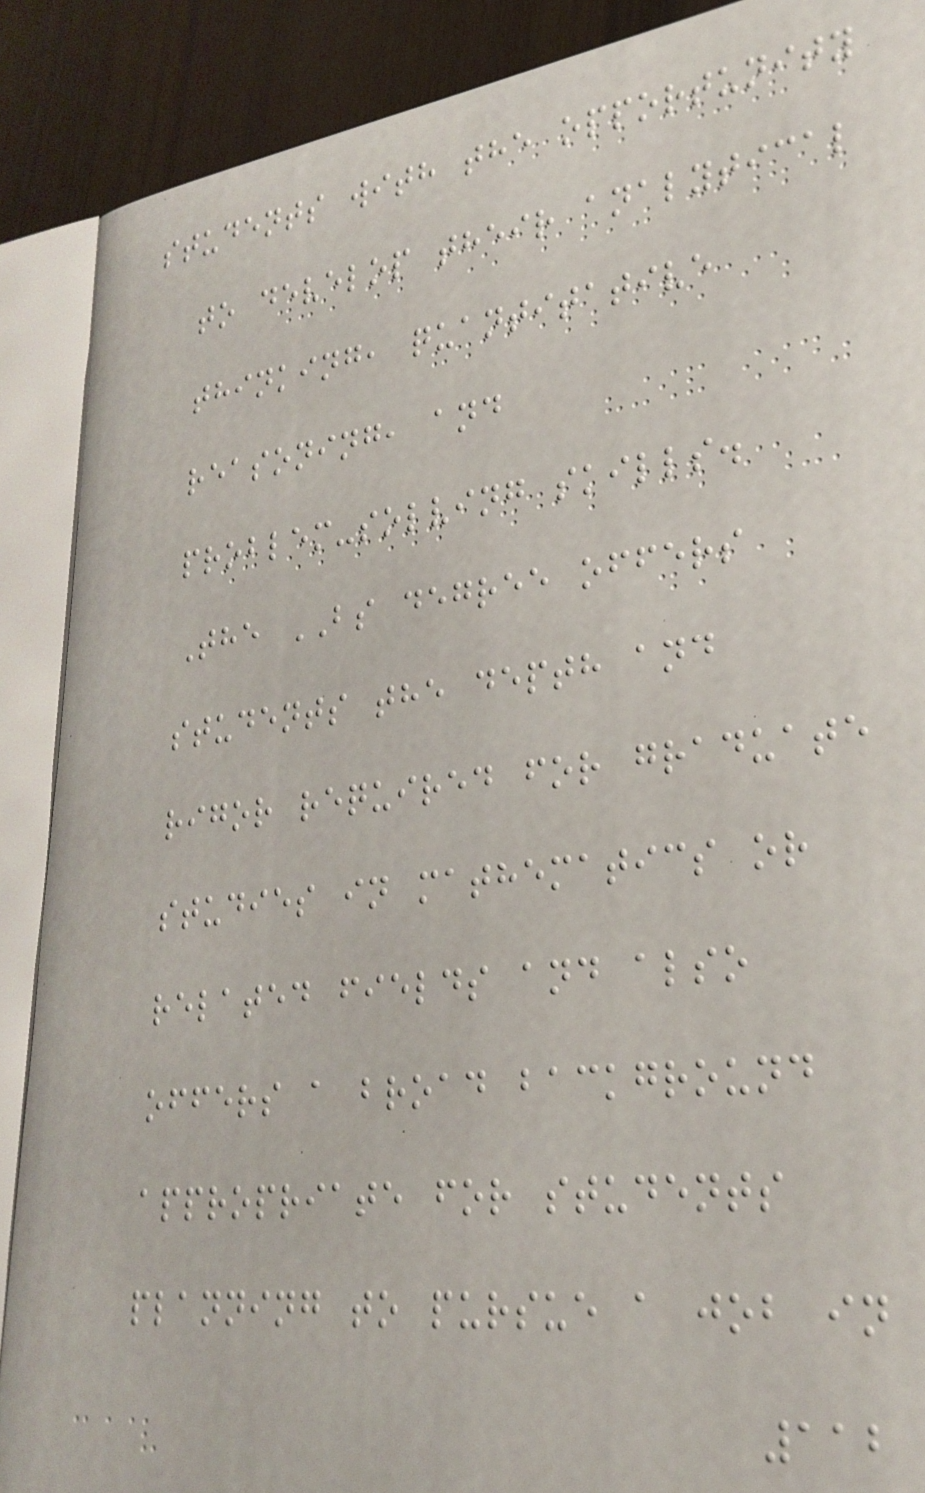students with the opportunity
to develop their analytical
thinking, quantitative
reasoning, and
problem-solving skills.
The BS degree offers
students the depth and
rigor required for graduate
studies in mathematics or
related fields and also
offers a broad background
appropriate for students
planning to pursue a job in
112
